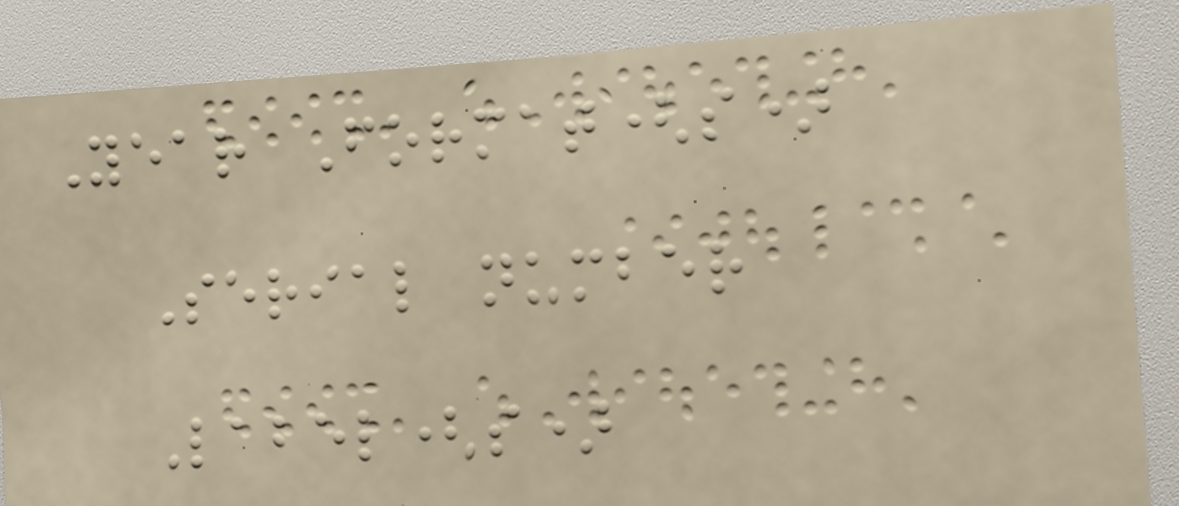Year Format(s)
Serial number
Label(s)
